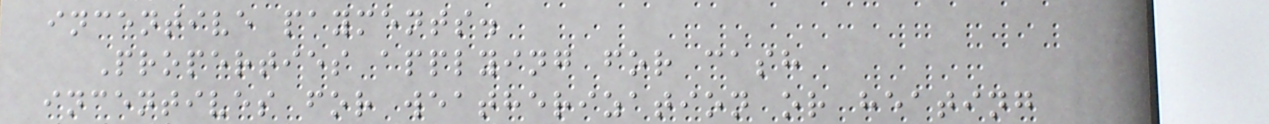incentive payments.
Properties applying for cash
incentives for weatherization or heating
